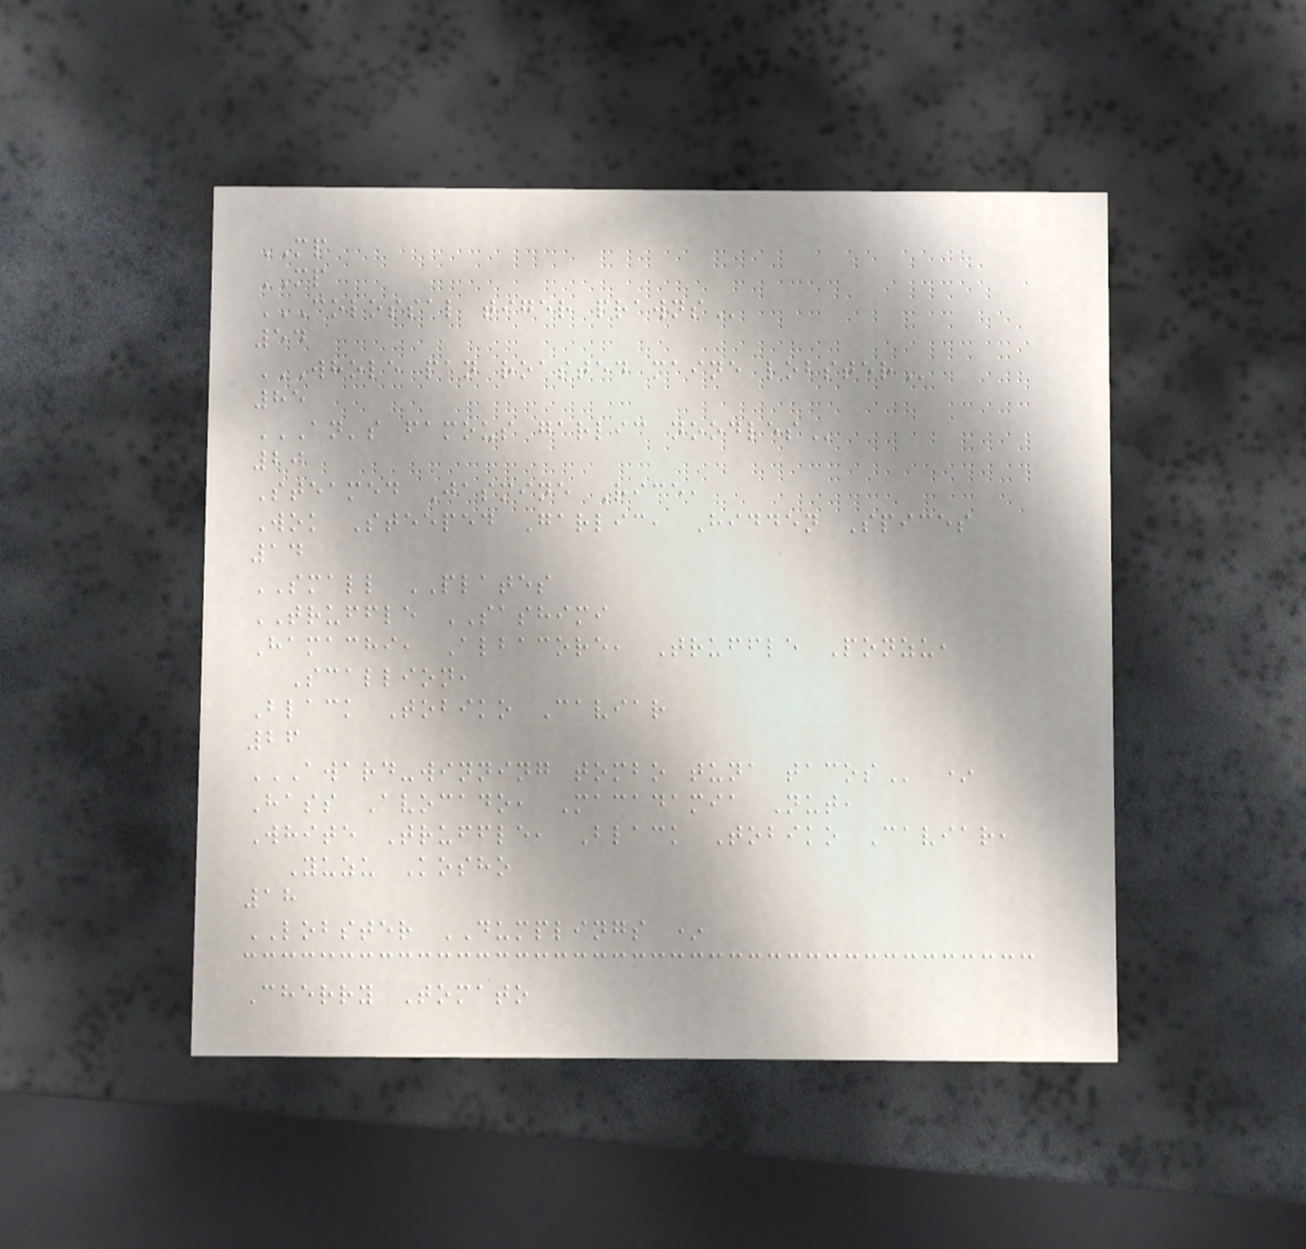MP
MP
COLOSSAL TIGER PRAWNS
54
WHOLE PAN ROASTED MAINE LOBSTER
85
AN'S FAMOUS GARLIC NOODLES
20
Steamed Jasmine Rice,
Wok Steeped Garlic, Hidden Spices
14
SMALL PLATES
TRUFFLE SASHIMI
Hamachi, Albacore, Truffle Ponzu,
Scallion,
Black Tobiko Caviar
26
AWARD-WINNING TOMBO TUNA TACOS *
Hass Avocado, Macadamia Nut,
White Truffle, Black Tobiko Caviar,
Yuzu Kosho
18
LOBSTER DUMPLINGS *
Cherry Tomato
